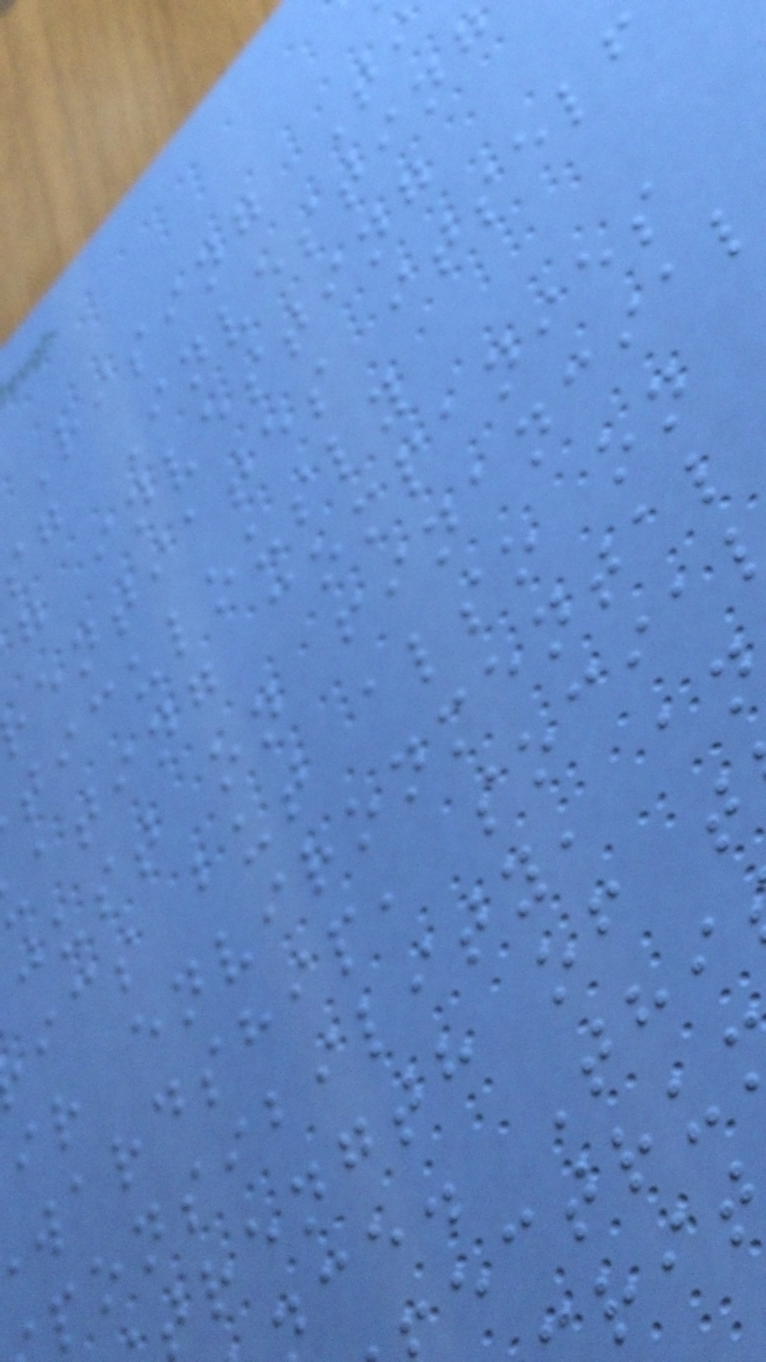Rising Ti
g Investing
g investing
entiates itself
ticulously
ating companies
just on financial
ics but also on
ir environmental
wardship, socia
ponsibility, an
trength of t
ce. Thi
